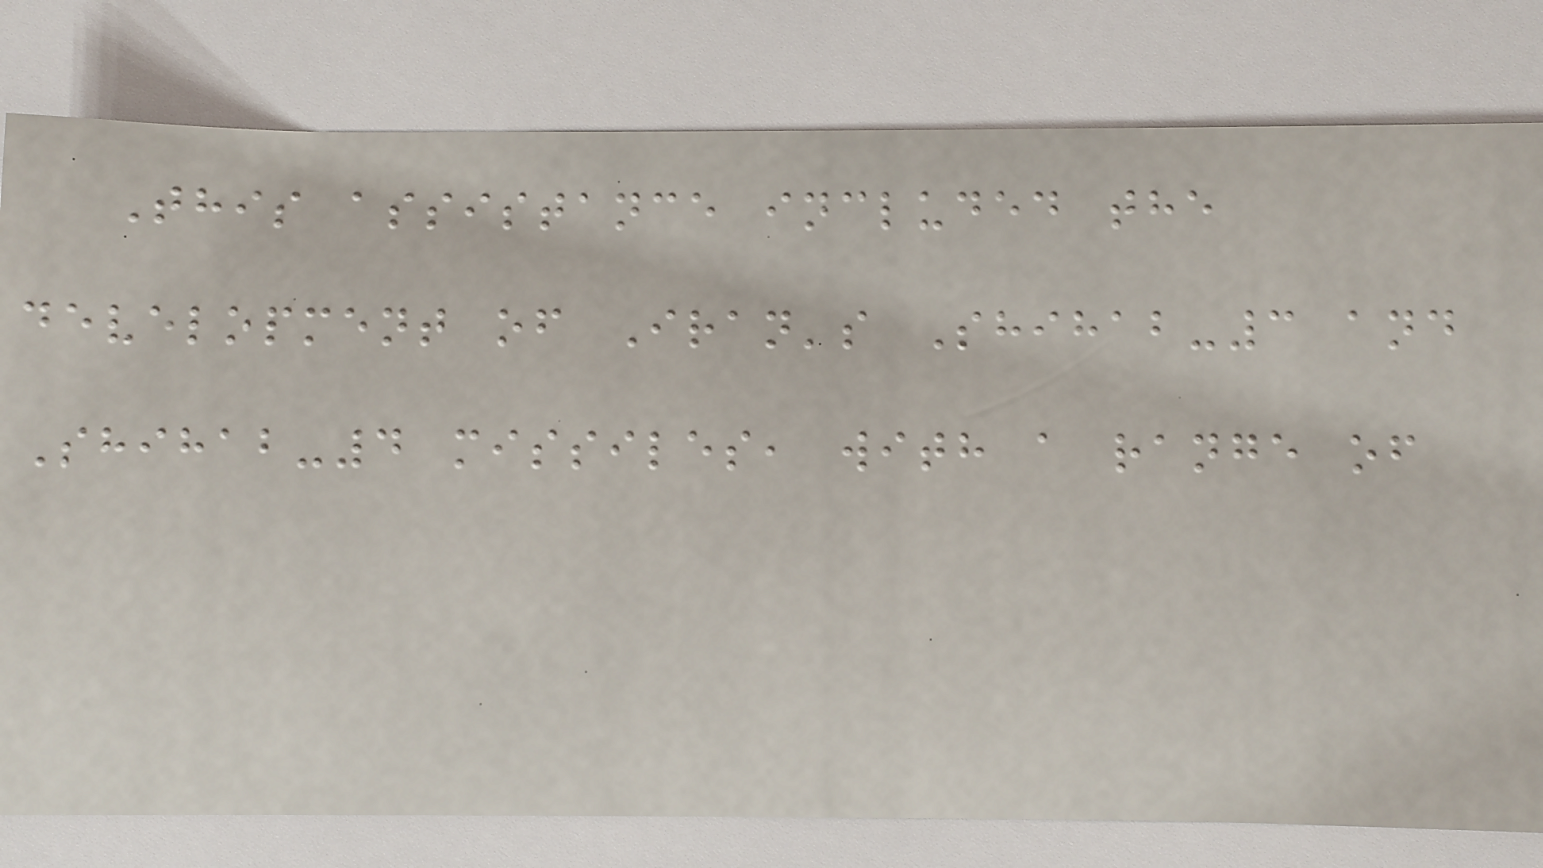This assistance included the
development of Iran's Shihab-3 and
Shihab-4 missiles, with a range of
